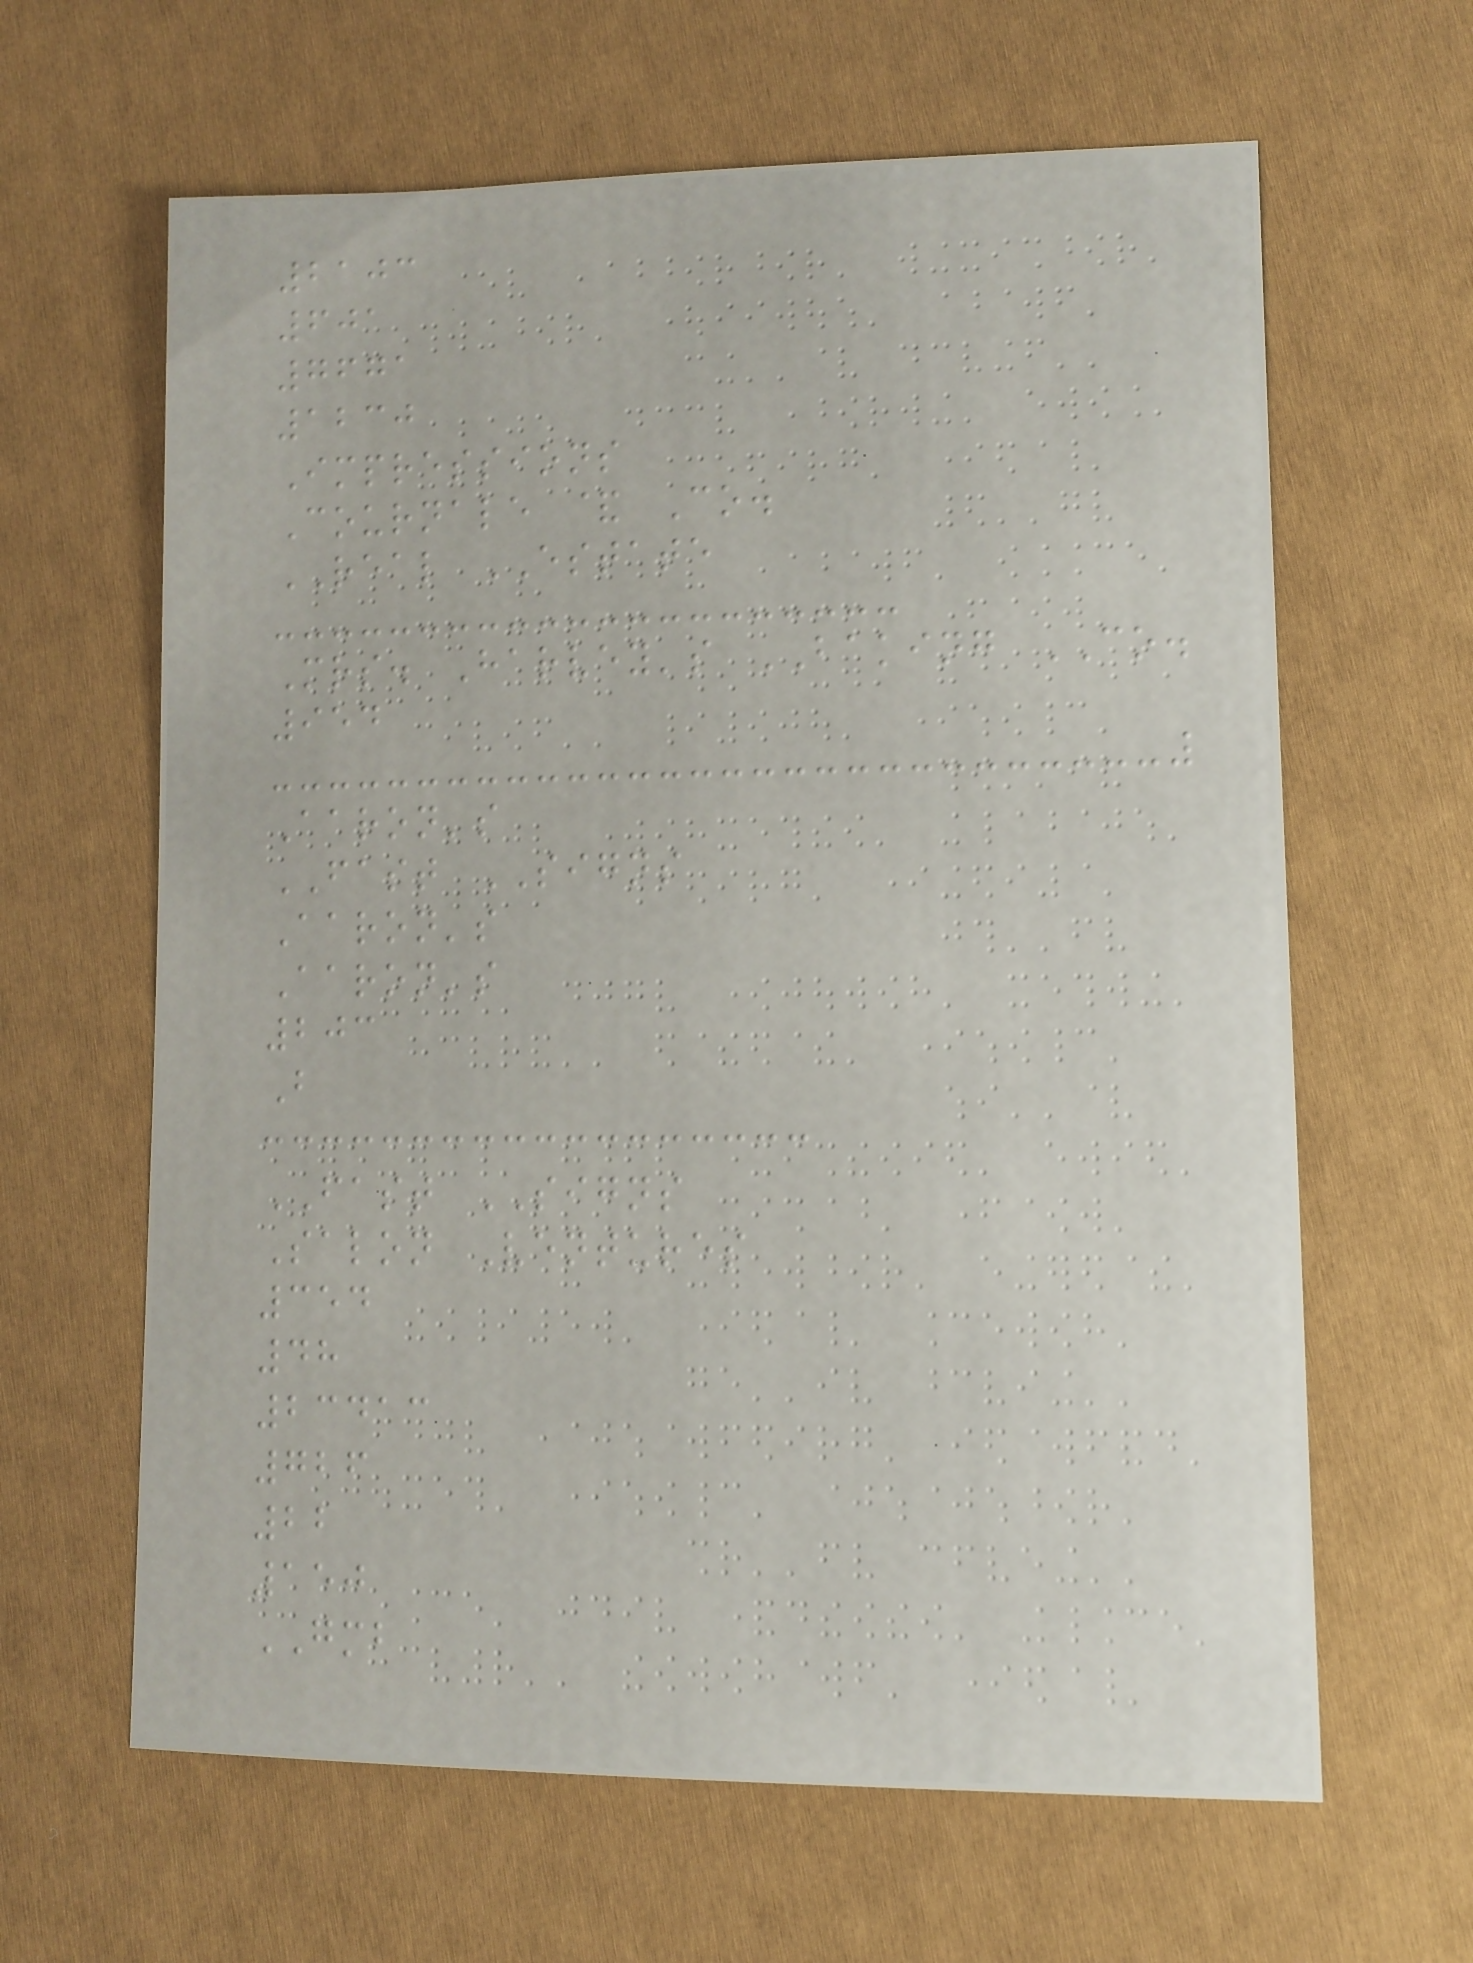2103
601
7671
1230
Impressions
Cournale & Co.
REAL ESTATE
Mrs. Harvey's BAKING CO.
954
Aaron's
FAST SIGNS
Aaron's
Aaron's
203
B
FAST SIGNS
Salon Ventures
354
48
23413
726
22
150
GMB
